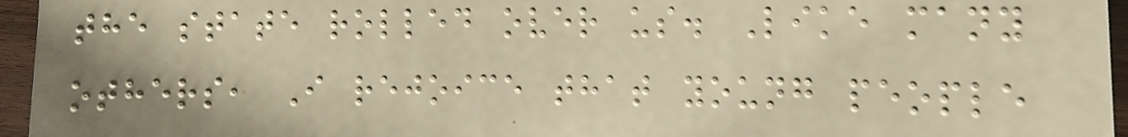the state rolled over us. Like many
others, I rejoice that young people
